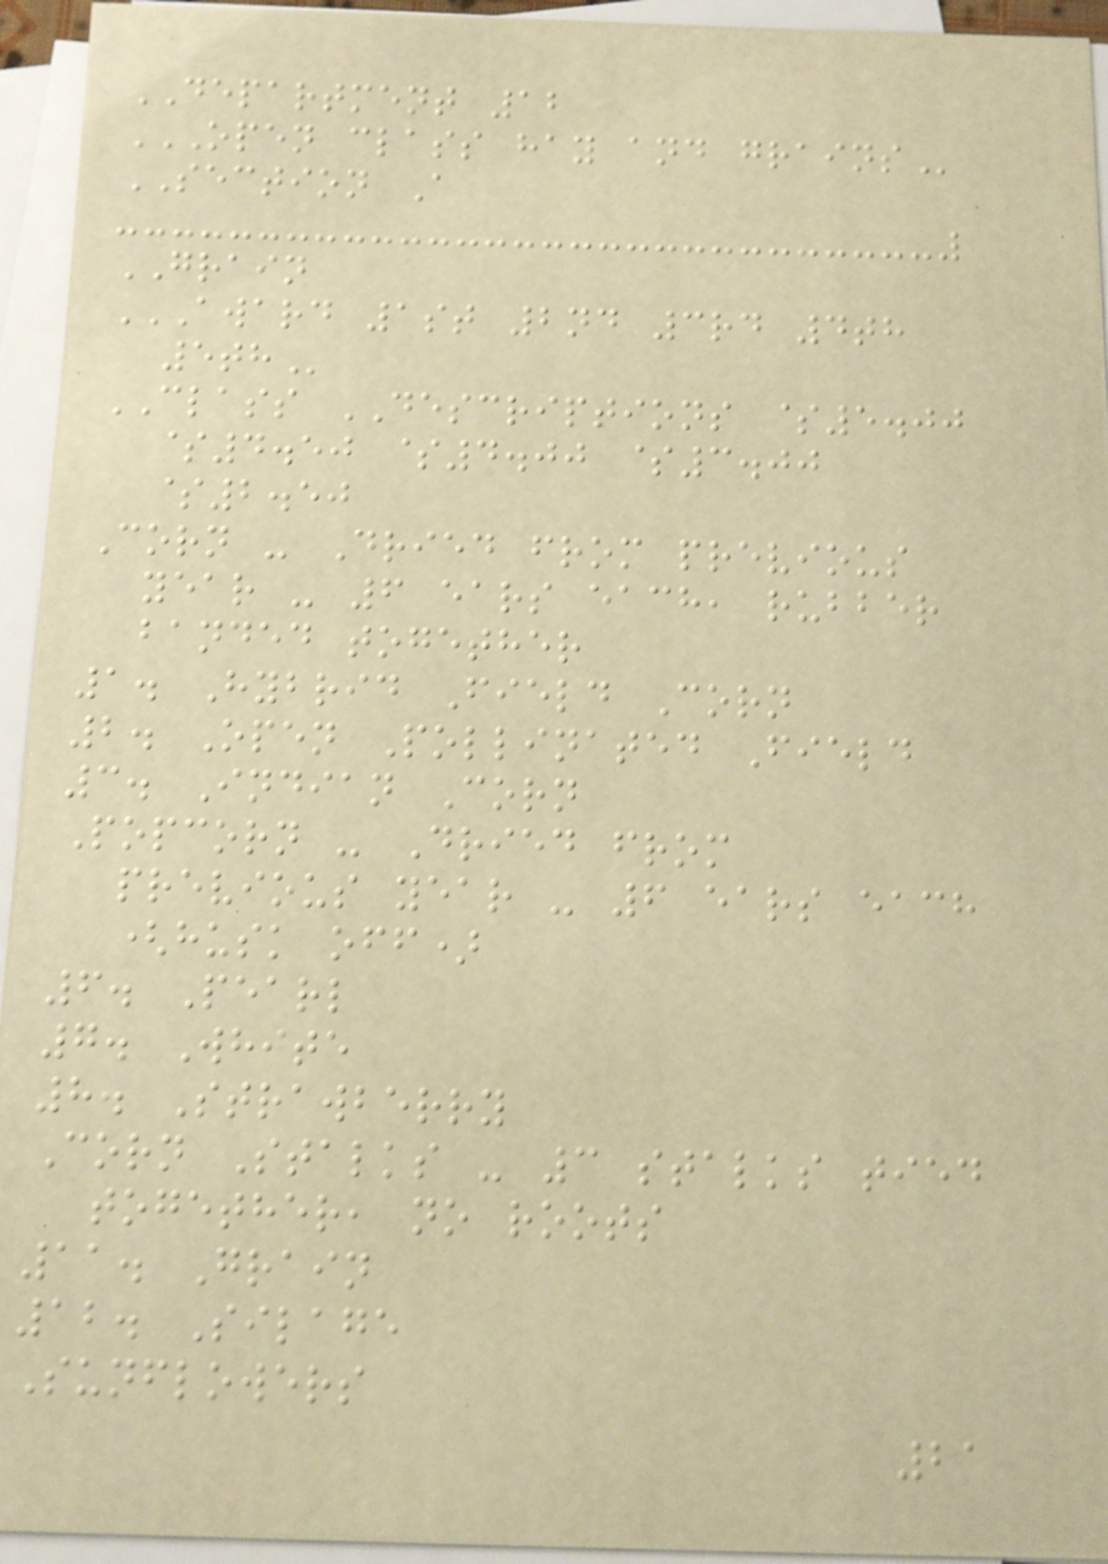DEPARTMENT 12
OPEN CLASS HAY AND GRAINS
SECTION A
GRAIN
AWARD 1ST 2ND 3RD 4TH
5TH
CLASS DESCRIPTIONS $5.00
$4.50 $4.00 $3.00
$2.50
Corn - Dried from previous
year - 6 ears each, rubber
banded together
1. Hybrid Field Corn
2. Open Pollinated Field
3. Indian Corn
Popcorn - Dried from
previous year - 6 ears each
(husk off)
6. Pearl
7. White
8. Strawberry
Corn Stalks - 3 stalks tied
together, no roots
11. Grain
12. Silage
Sunflowers
21
